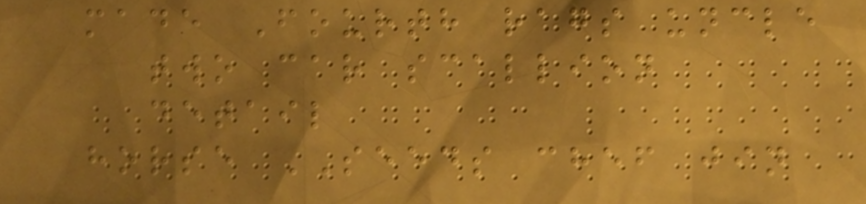made Fourth rags uncle
two car scallion
detail
horse SEEDS chef jin
